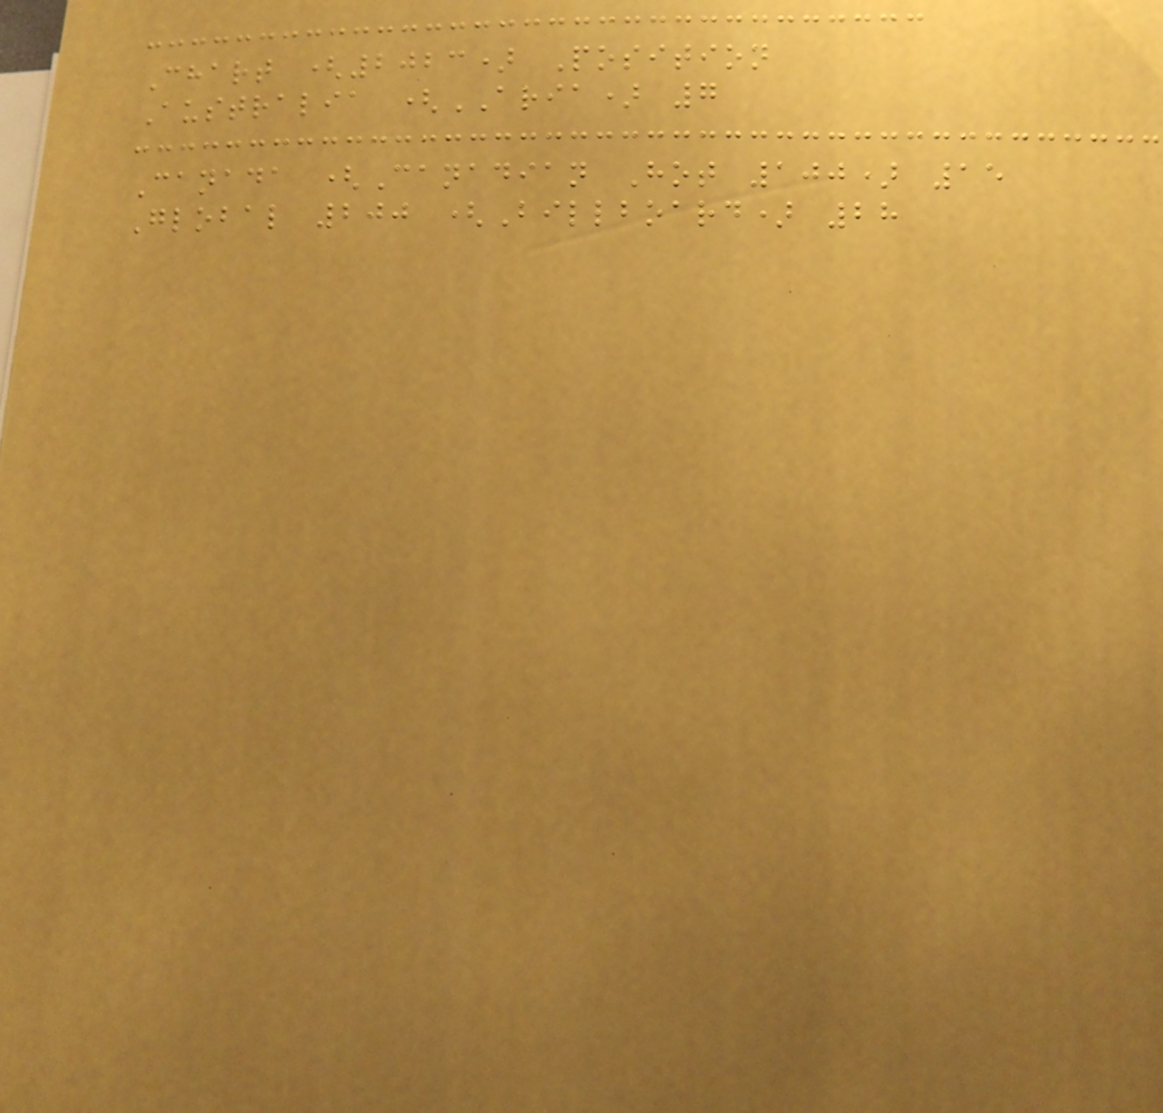Chart (2023) Position
Australia (ARIA) 7
Canada (Canadian Hot 100) 15
Global 200 (Billboard) 28
